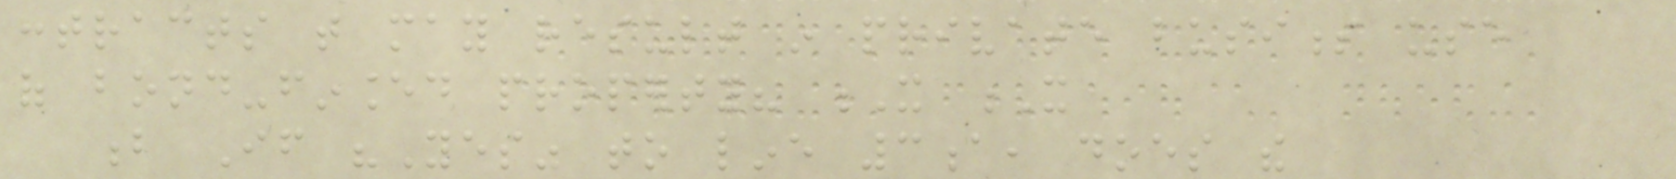contracts that may result in private business use
of bond-financed property? X X
b If "Yes" to line 3a, does the
